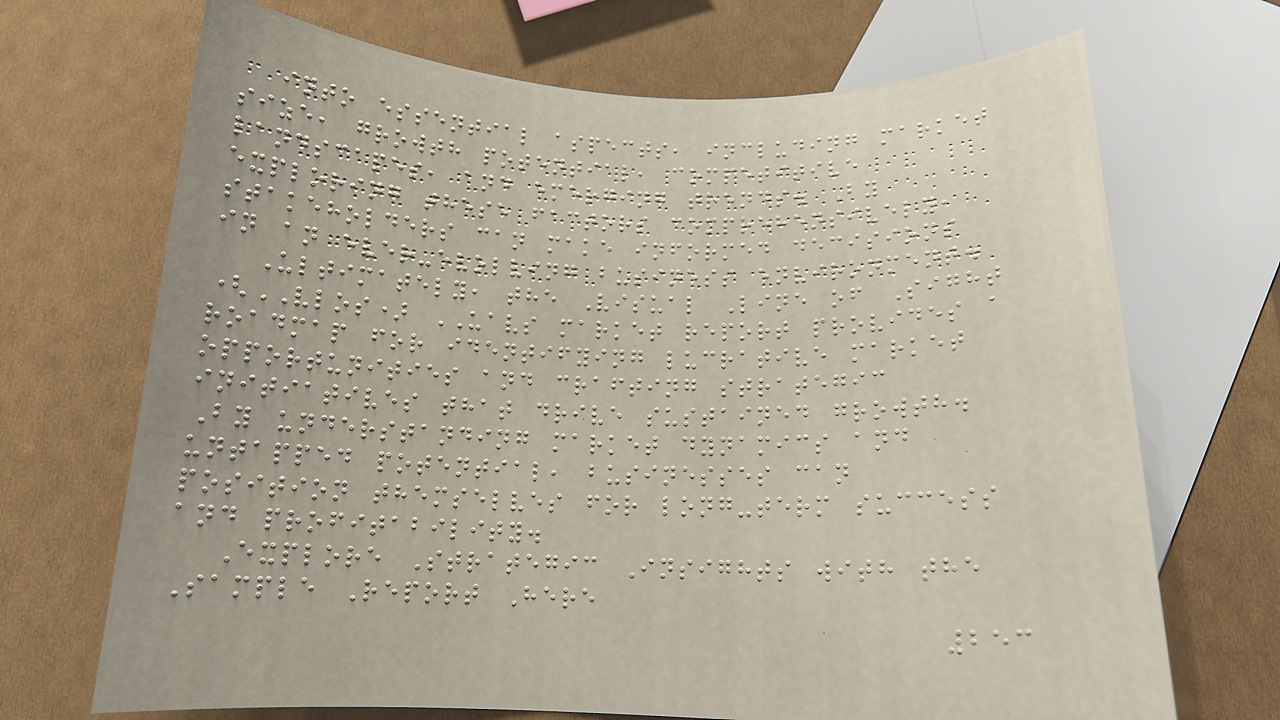into essential aspects, including market
size, growth potential, competitive
landscapes, and emerging trends. By
exploring these factors comprehensively,
stakeholders can make informed decisions
in an ever-evolving business environment.
Ultimately, the Visual Line of Sight
(VLOS) UAVS market report provides a
roadmap for identifying lucrative market
opportunities and crafting strategic
initiatives that drive sustained growth.
By understanding market dynamics and
untapped potential, businesses can
position themselves for long-term success
and profitability.
Explore Strategic Insights with the
Sample Report Here
253
